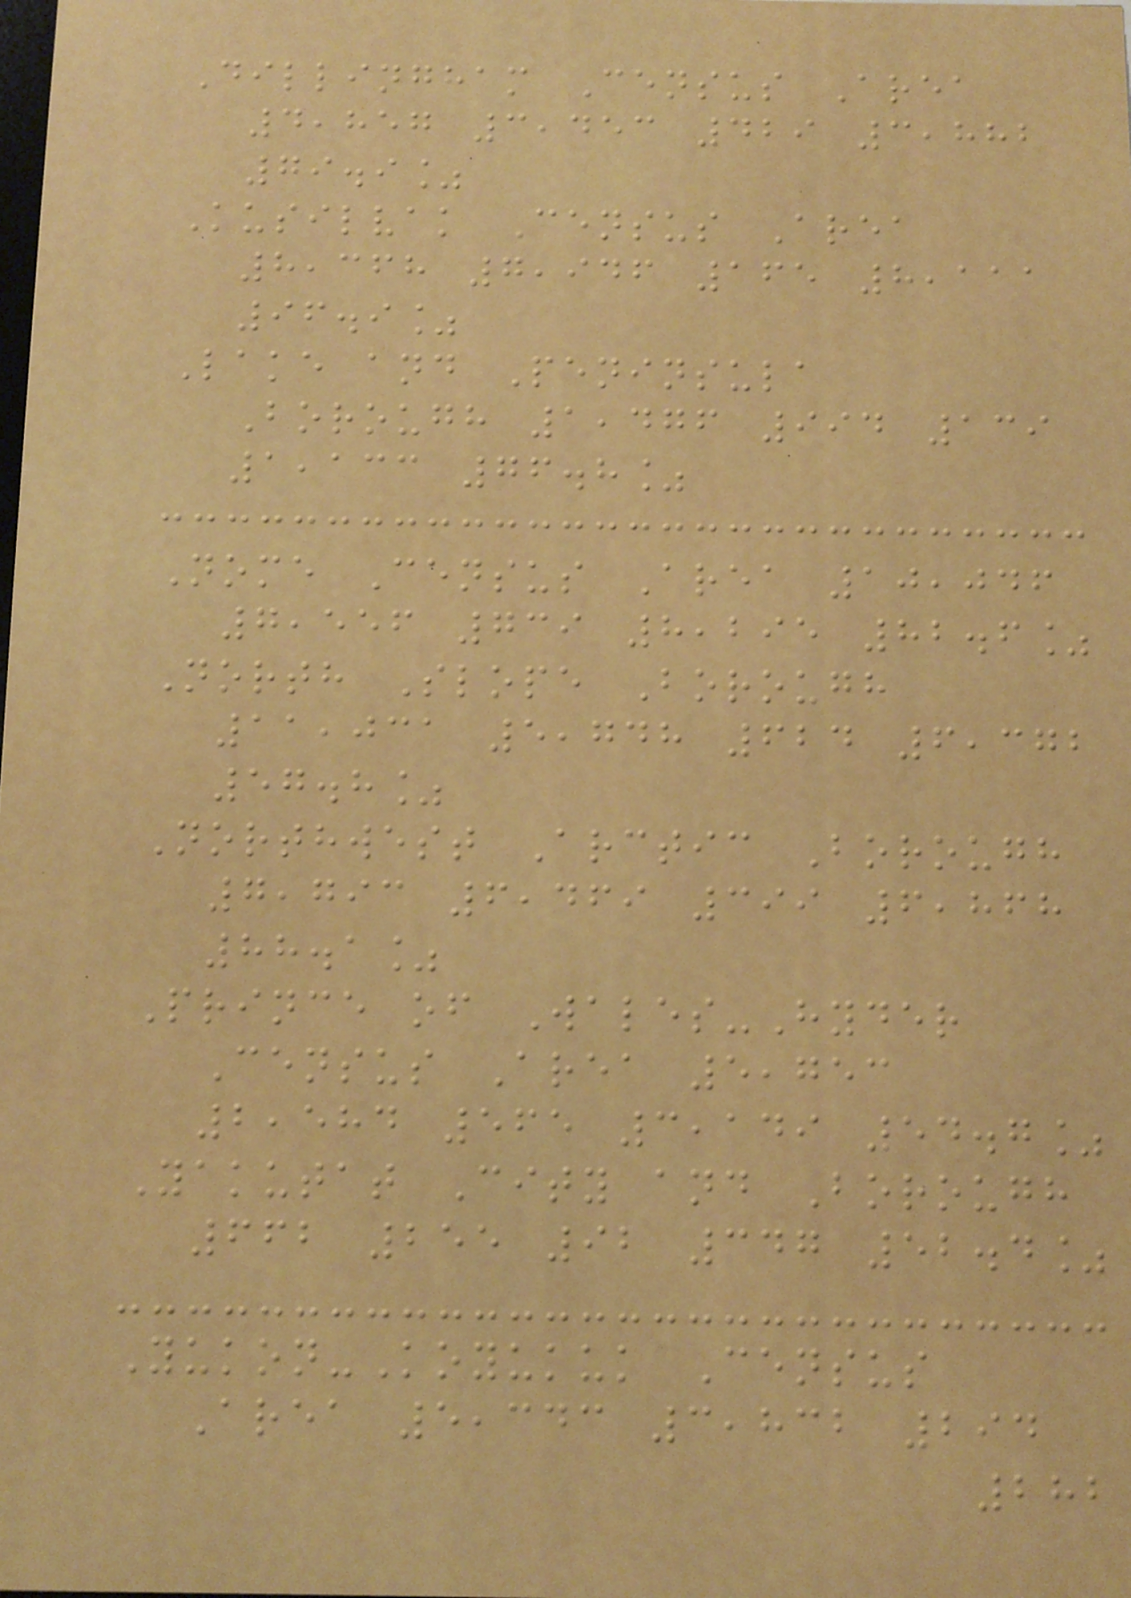Dillingham Census Area
4,857 3,453 429 3,882
79.9%
Kusilvak Census Area
8,368 7,946 165 8,111
96.9%
Lake and Peninsula
Borough 1,476 994 139
1,133 76.8%
Nome Census Area 10,046
7,556 739 8,295 82.6%
North Slope Borough
11,031 5,748 624 6,372
57.8%
Northwest Arctic Borough
7,793 6,469 399 6,868
88.1%
Prince of Wales-Hyder
Census Area 5,753
2,584 565 3,149 54.7%
Yakutat City and Borough
662 255 92 347 52.4%
Yukon-Koyukuk Census
Area 5,343 3,832 294
282
